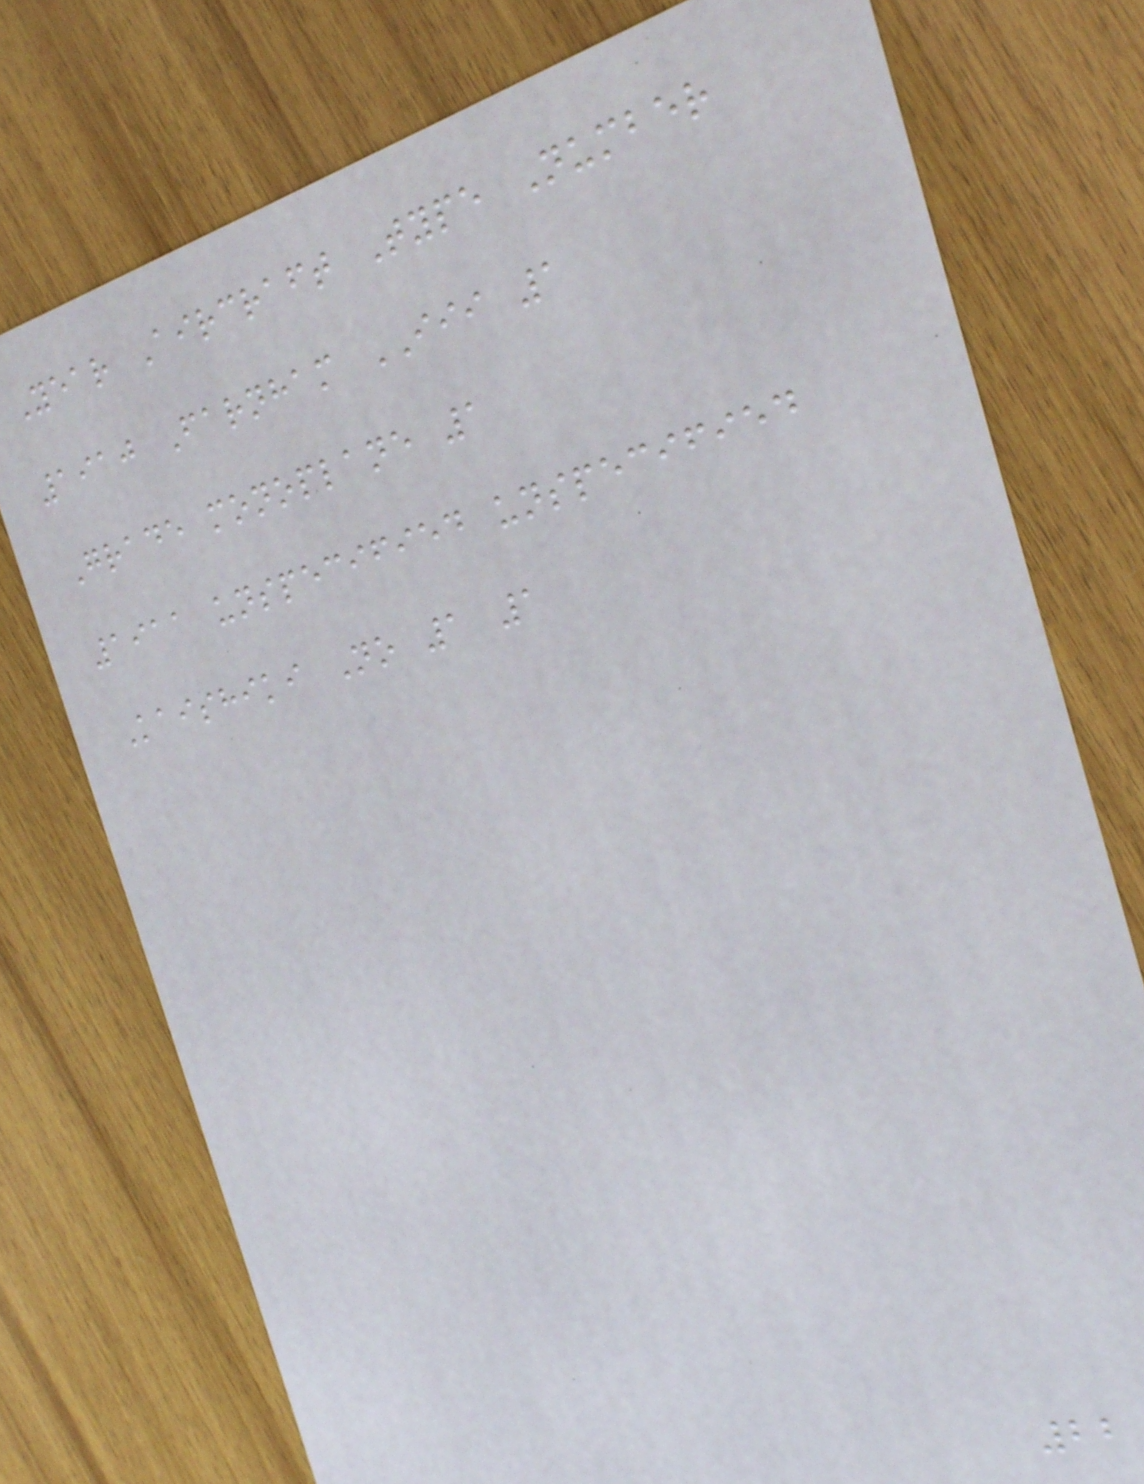Year Aircraft Type Number
1910 Farnham III 1
Grade monoplane 1
1911 unspecified unspecified
Kaishiki No 1 1
22
